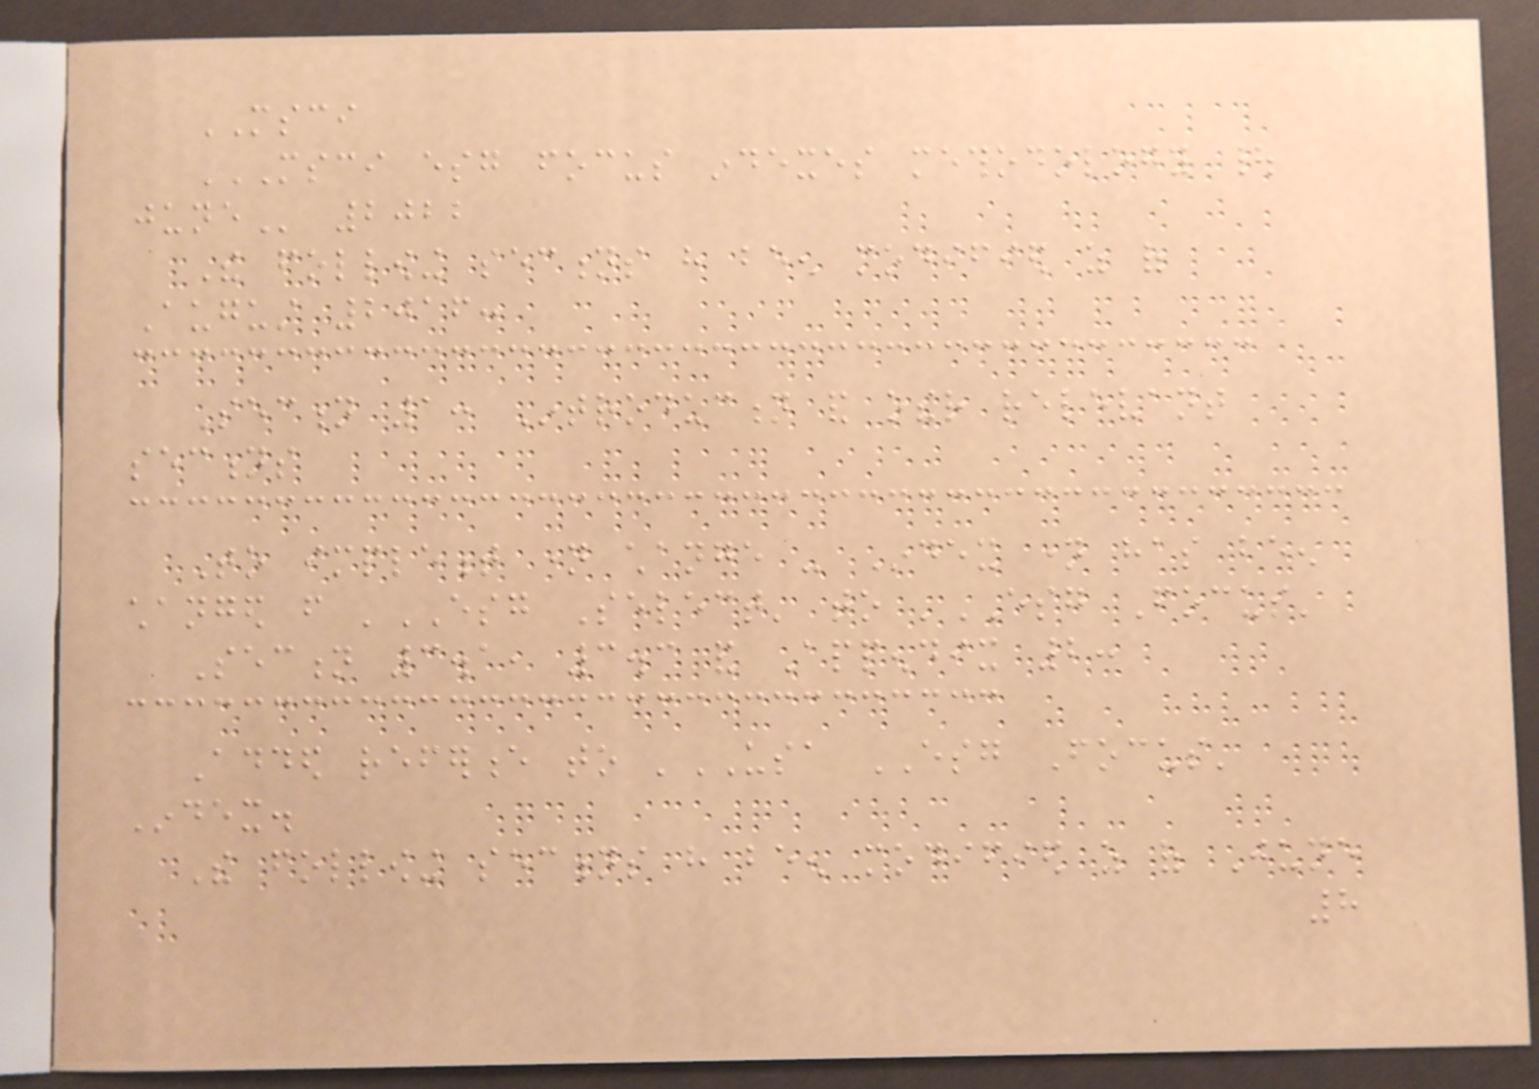MSCI
MSCI ESG FOCUS INDEXES METHODOLOGY |
JUNE 2022
The following sections have been modified as of
August 2016:
Section 1: Introduction and other relevant
sections
To implement name change - Index name has been
changed from 'ESG Select' to 'ESG Focus'
Section 3.1, 3.3 and Appendix 2:
Added reference to 'USA ESG Focus'
Index.
The following sections have been modified as of June
8
